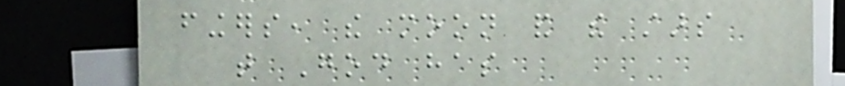fingers, the moon and the stars
that God has
